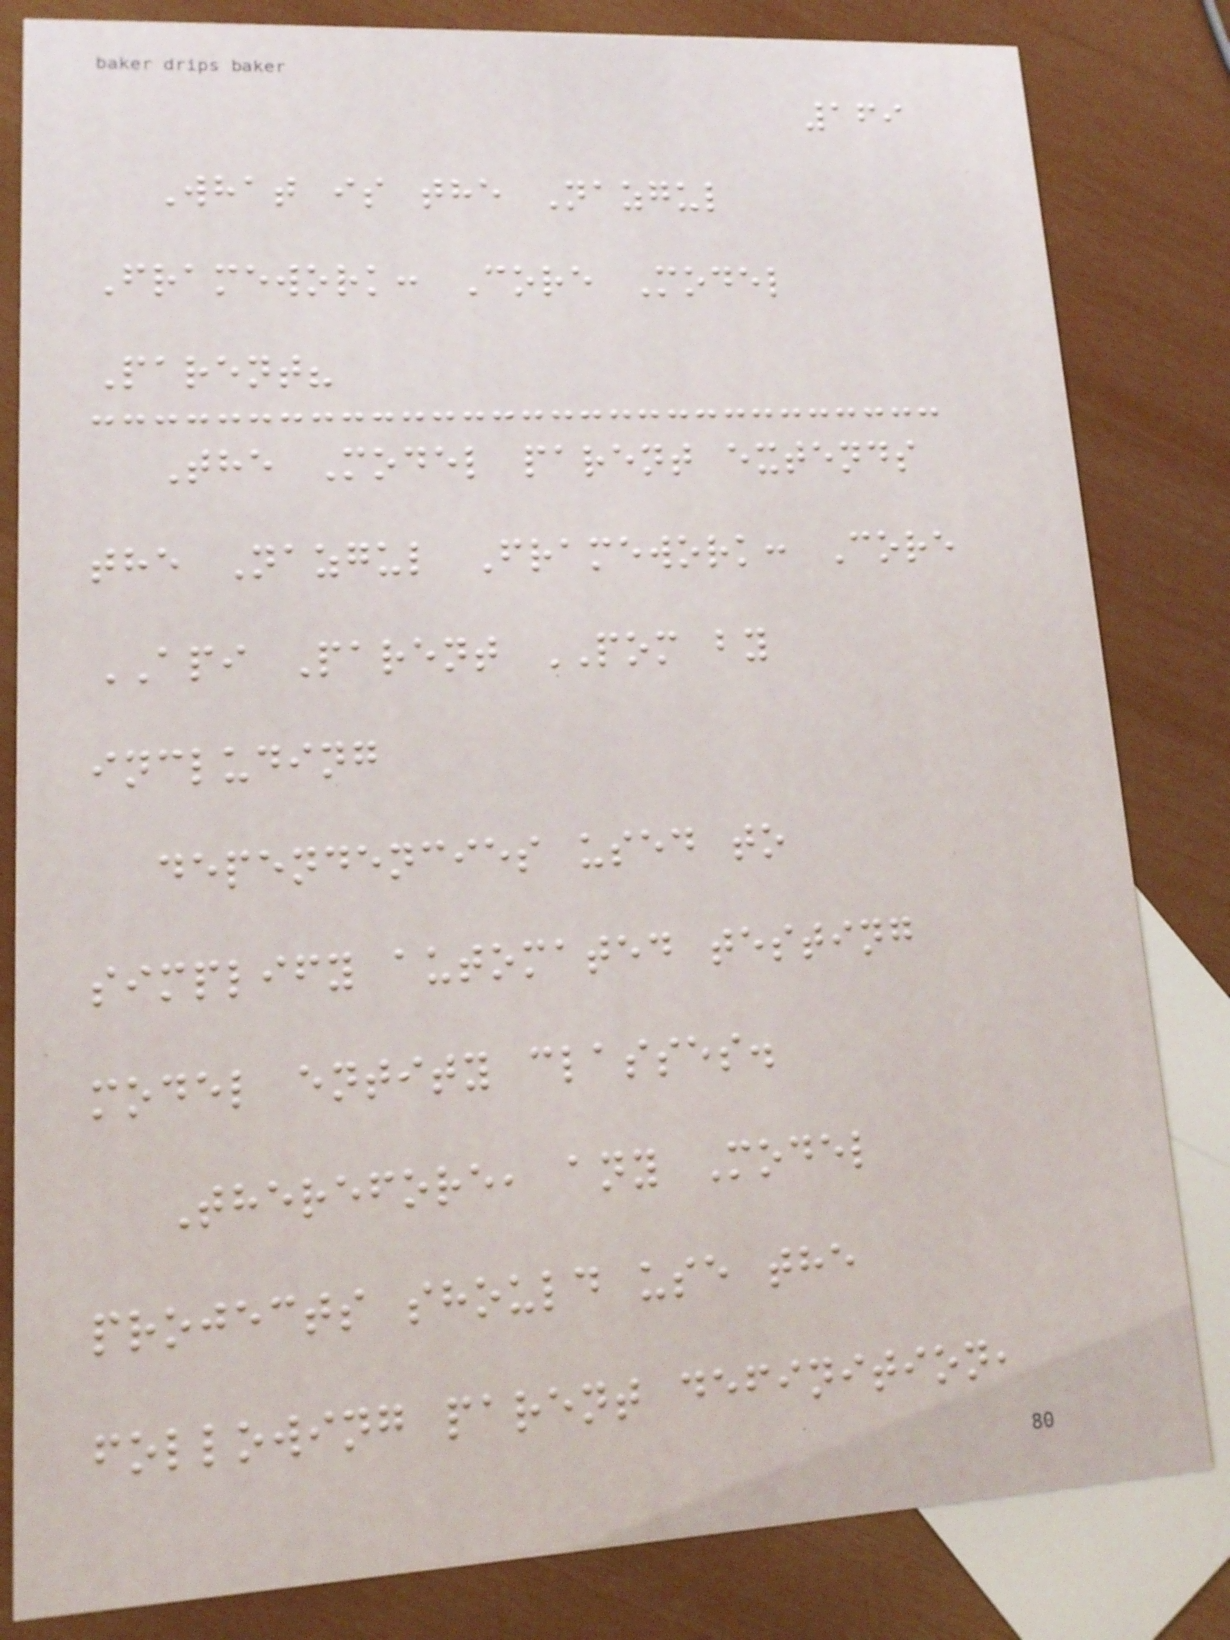169
What is the Nazgul
Framework: Core Model
Parent?
The Model parent extends
the Nazgul Framework: Core
API Parent POM by
including
dependencies used to
simplify automated testing
model entity classes.
Therefore, any Model
projects should use the
following parent definition,
